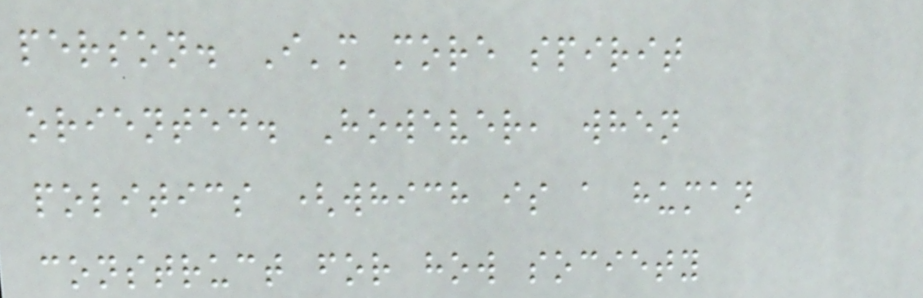person. I'm more spirit
oriented. However, when
politics (which is a human
construct for how society
